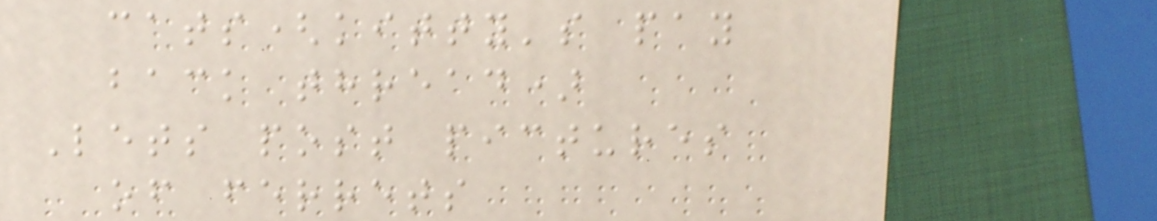cats(kitty's pay
back thread)
Lets post pictures
of ferrets
